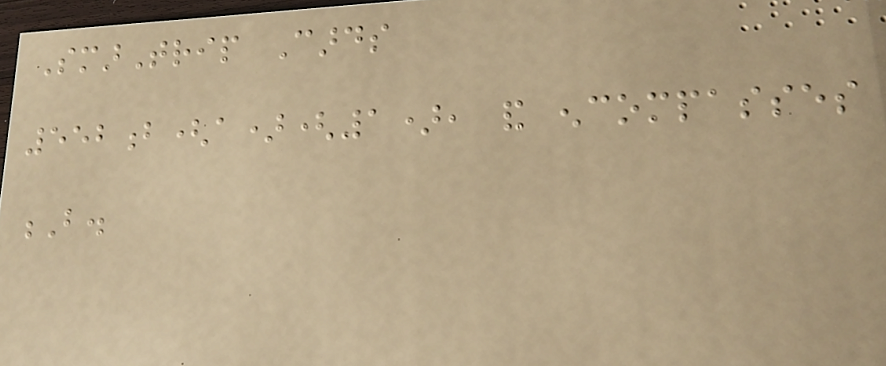SmarTrip Cards
552b(a)(1), and encompasses
B.
